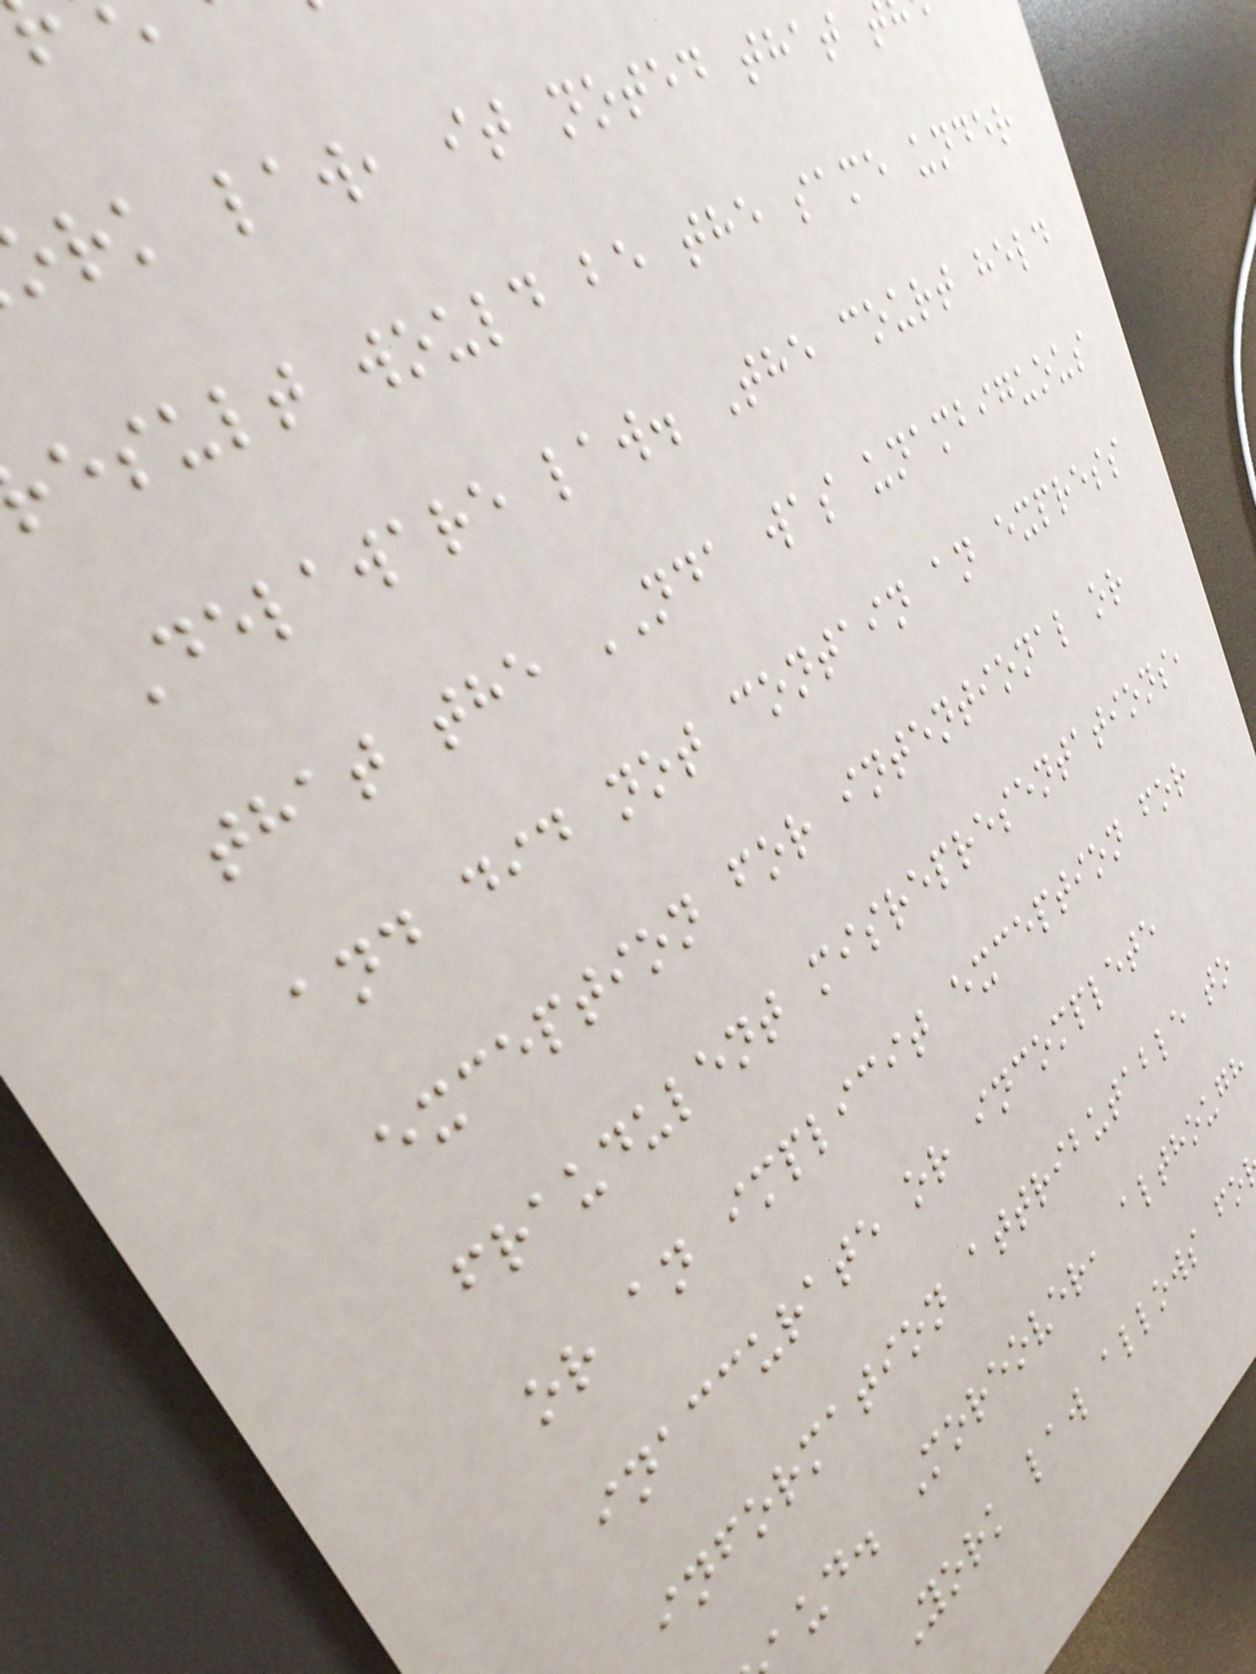rk law, it noted that t
esult would be the same under
Delaware law. The court held
that the NDA was unambiguous
and did not contain an express
exception for intentional or
fraudulent misrepresentations,
or an implicit exception for
inaccurate or incomplete
information attributable to
aud. Moreover, although
York law allows fo
